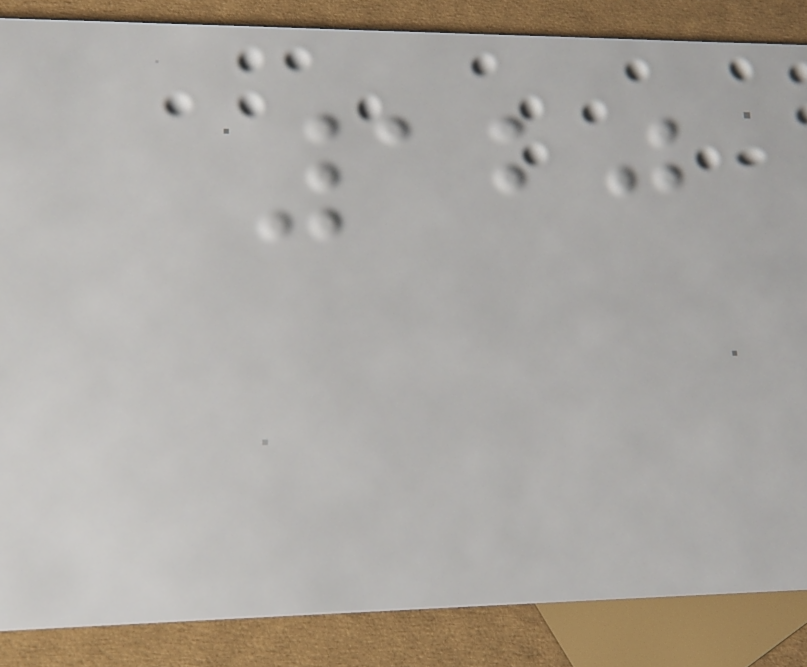120
